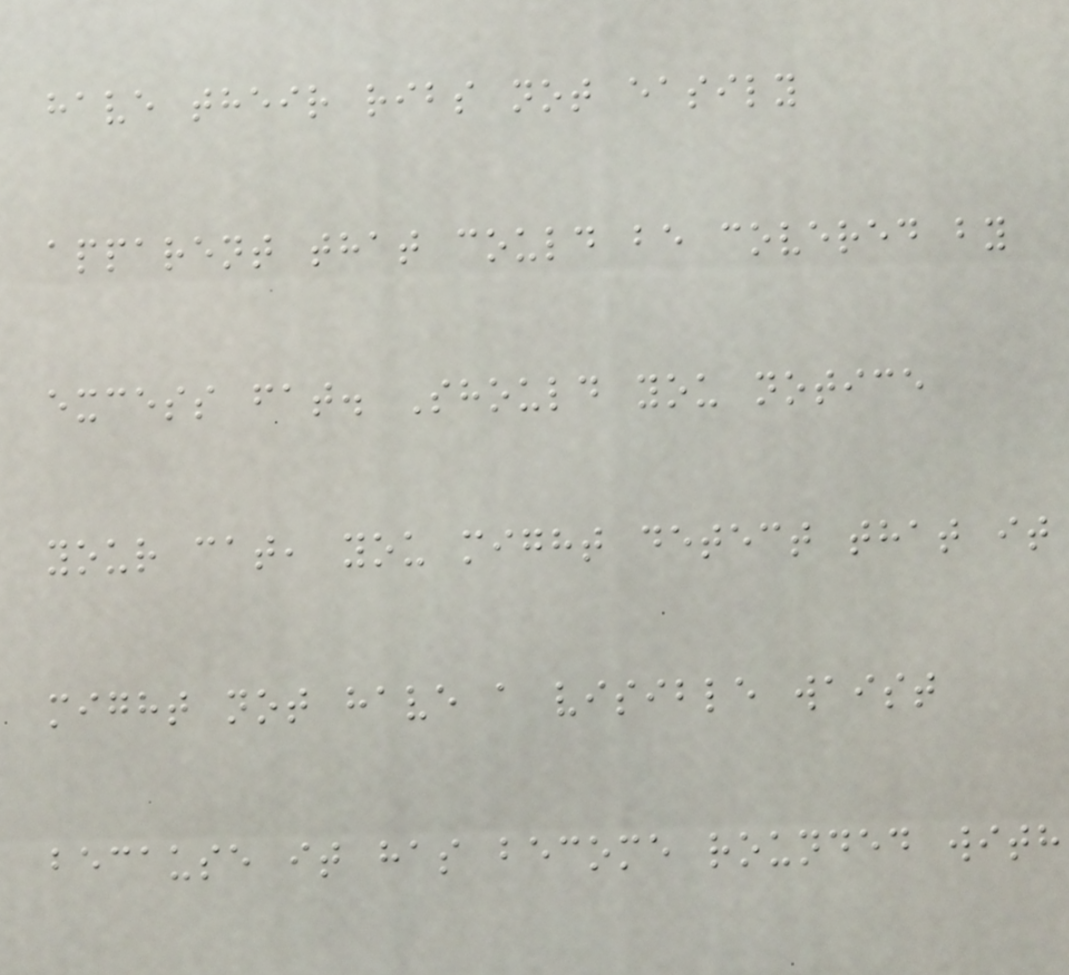have their ribs not easily
apparent that could be covered by
excess fat. Should you notice
your cat, you might detect that it
might not have a visible waist
because it has become rounded with
